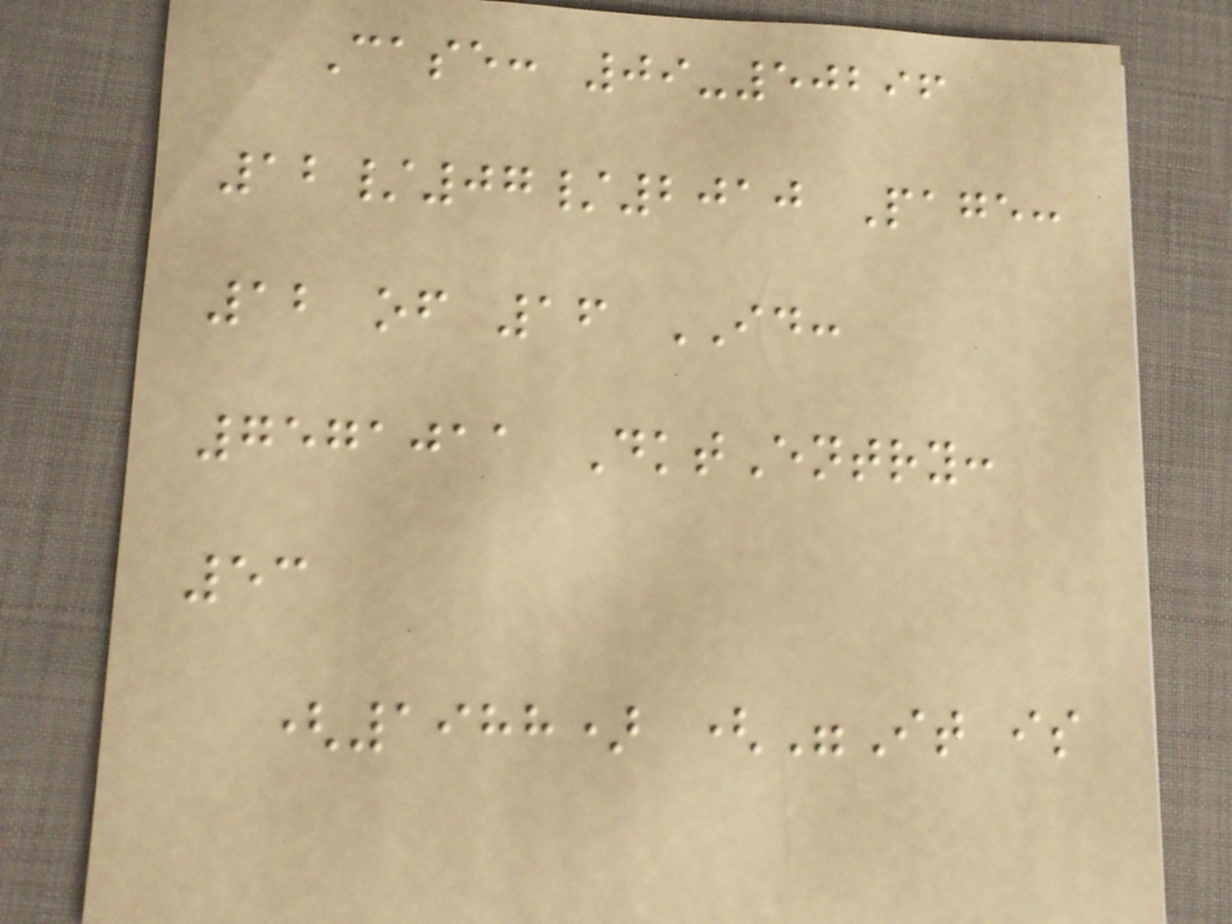Case: 09-50296
12/07/2010 Page:
12 of 16 ID:
7571011 DktEntry:
53
(1988) ("It is
